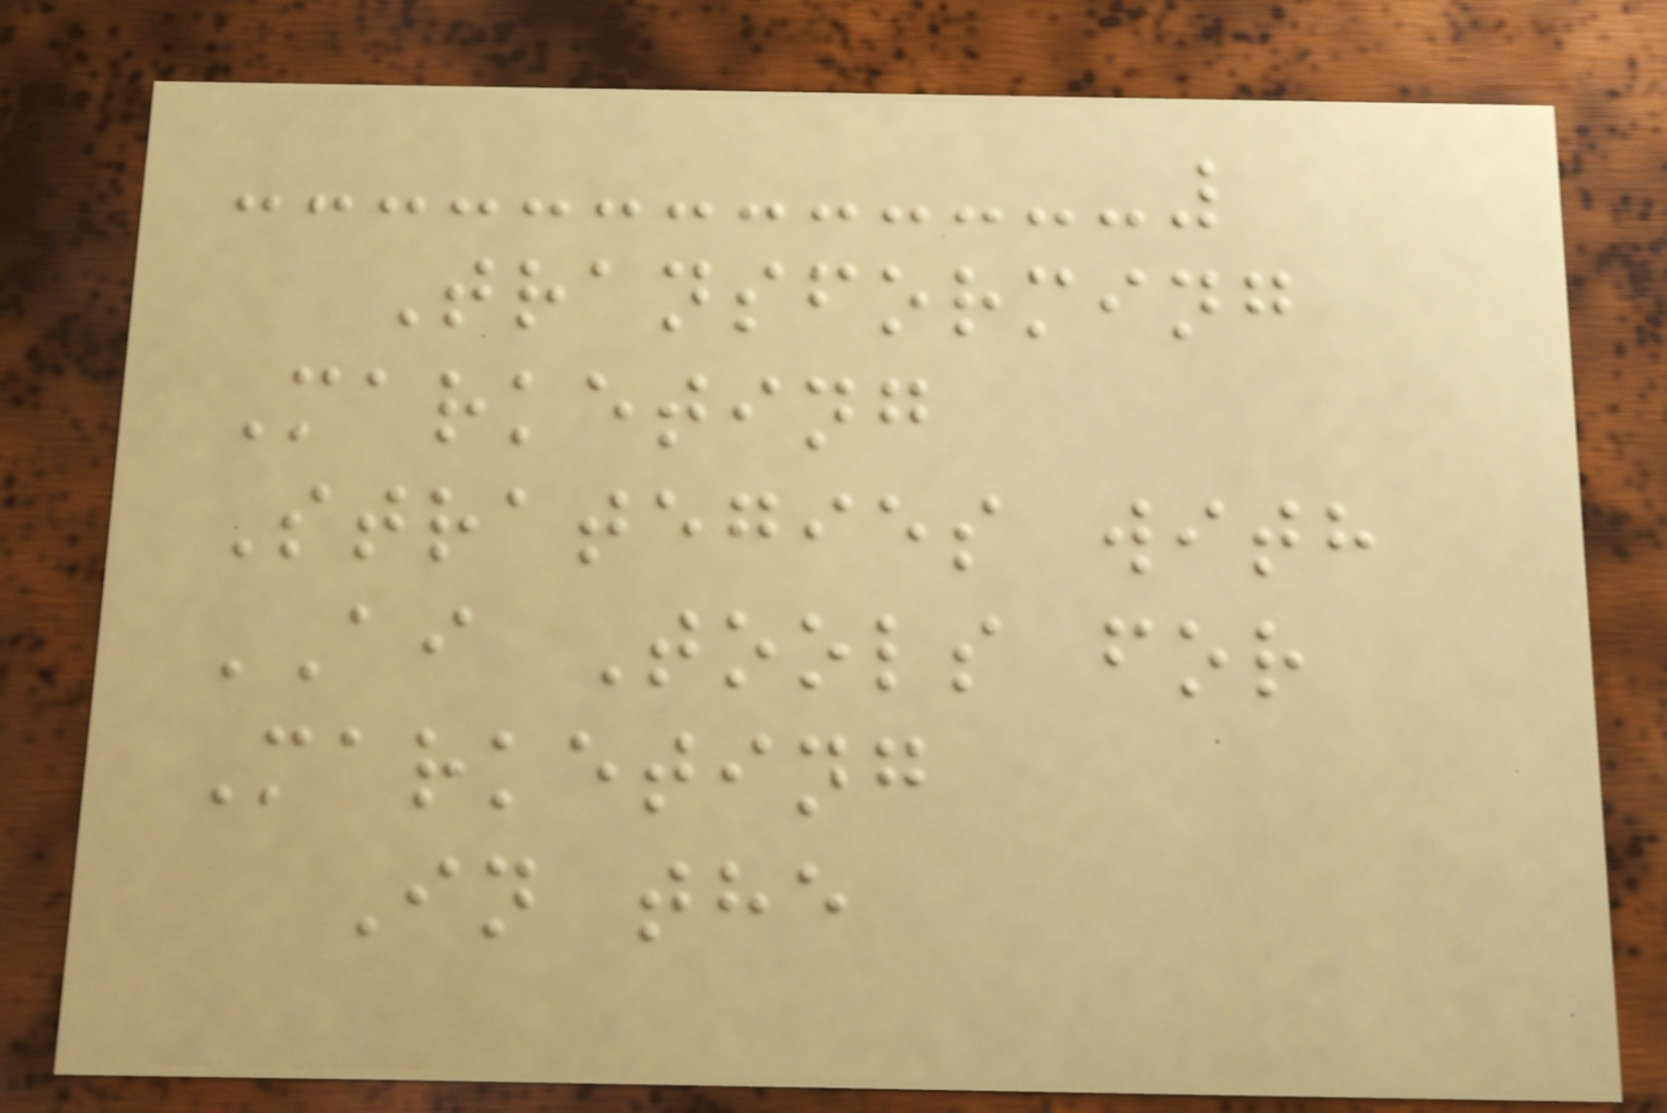Transforming
Marketing
Strategies with
AI Tools for
Marketing
In the
